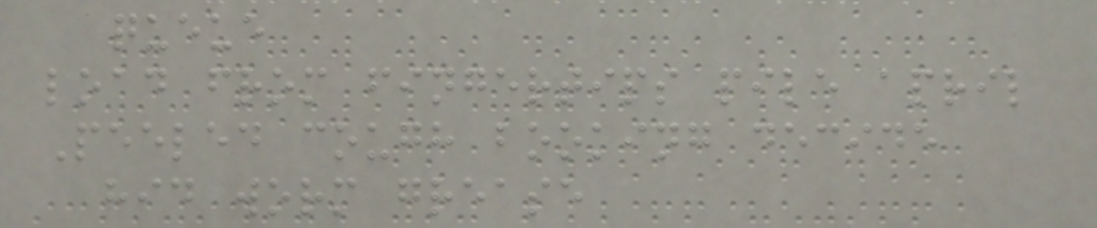queue
load from fingertips pile april
Peeled cough booking decide
hid worm grease
